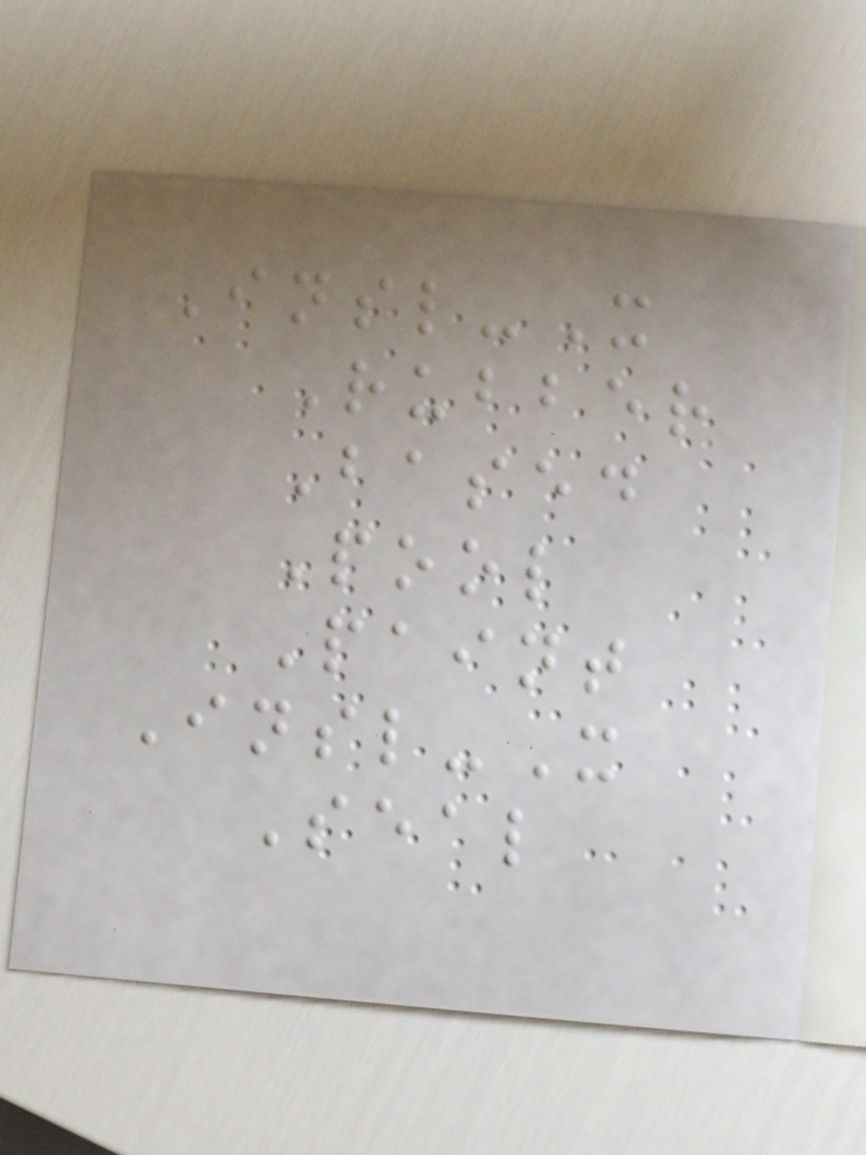Insl-X
Rubber
Based
Pool
Paint
Insl-X
Seal
